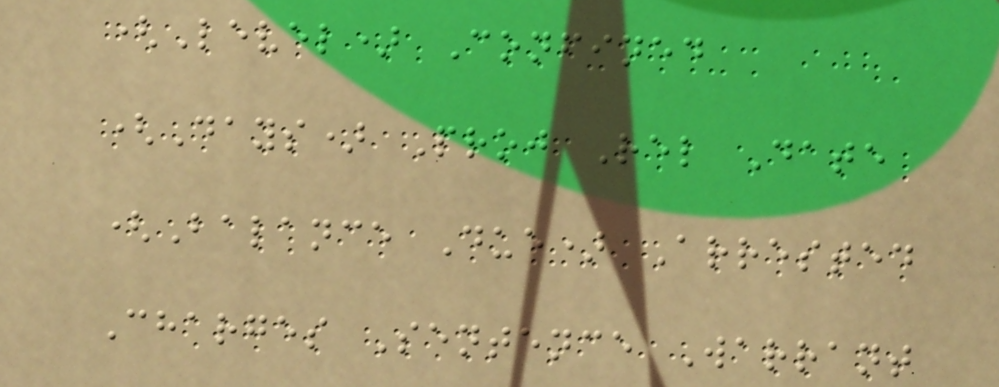(Level) Confined
(Days) Proj Rel Date
(Balance Due) Arrested
Charges Sentence Warrant
